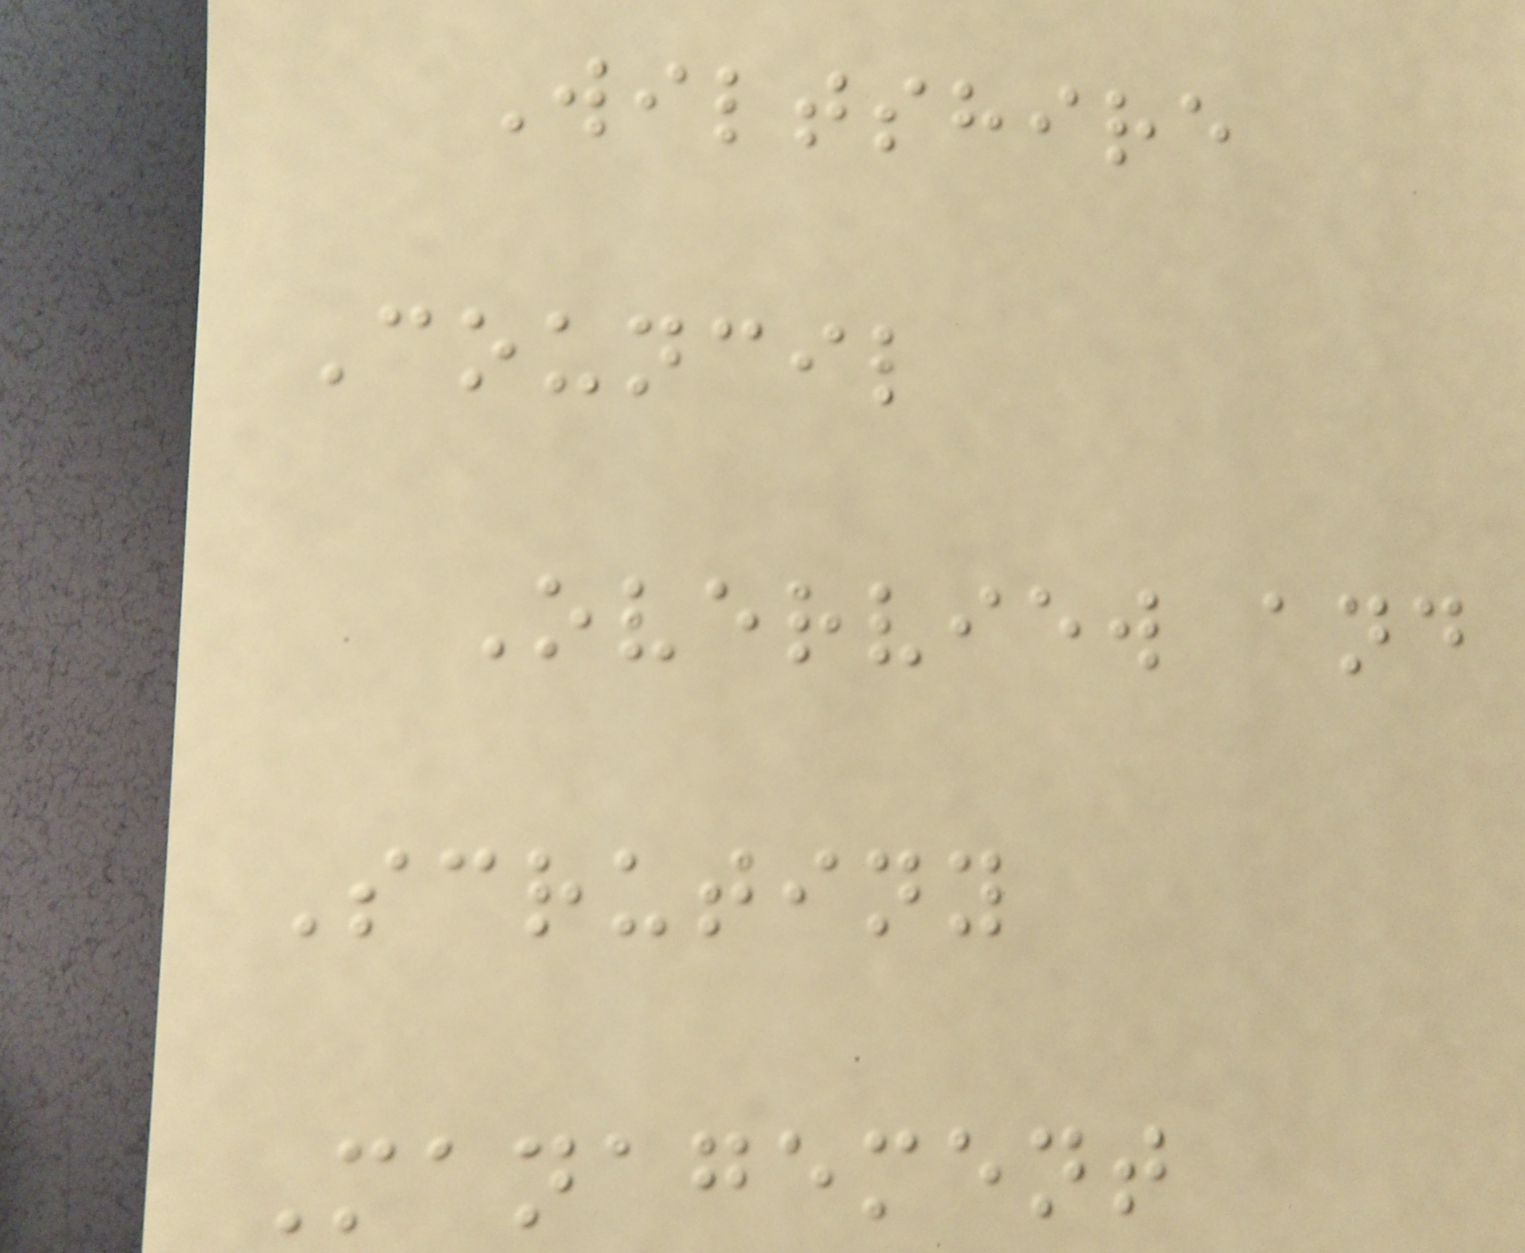Wiltshire
Council
Overview and
Scrutiny
Management
